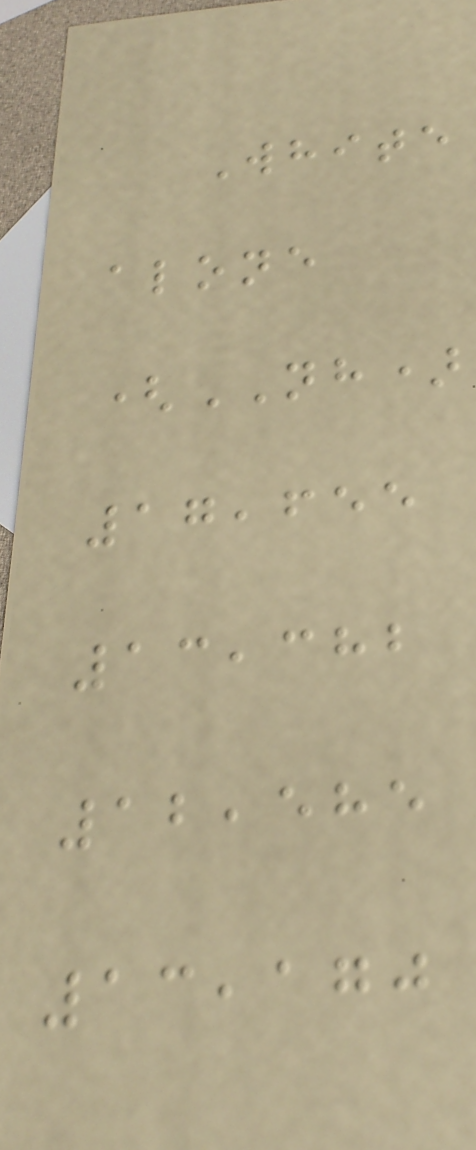White
alone
(NH)
17,655
13,382
12,585
13,170
